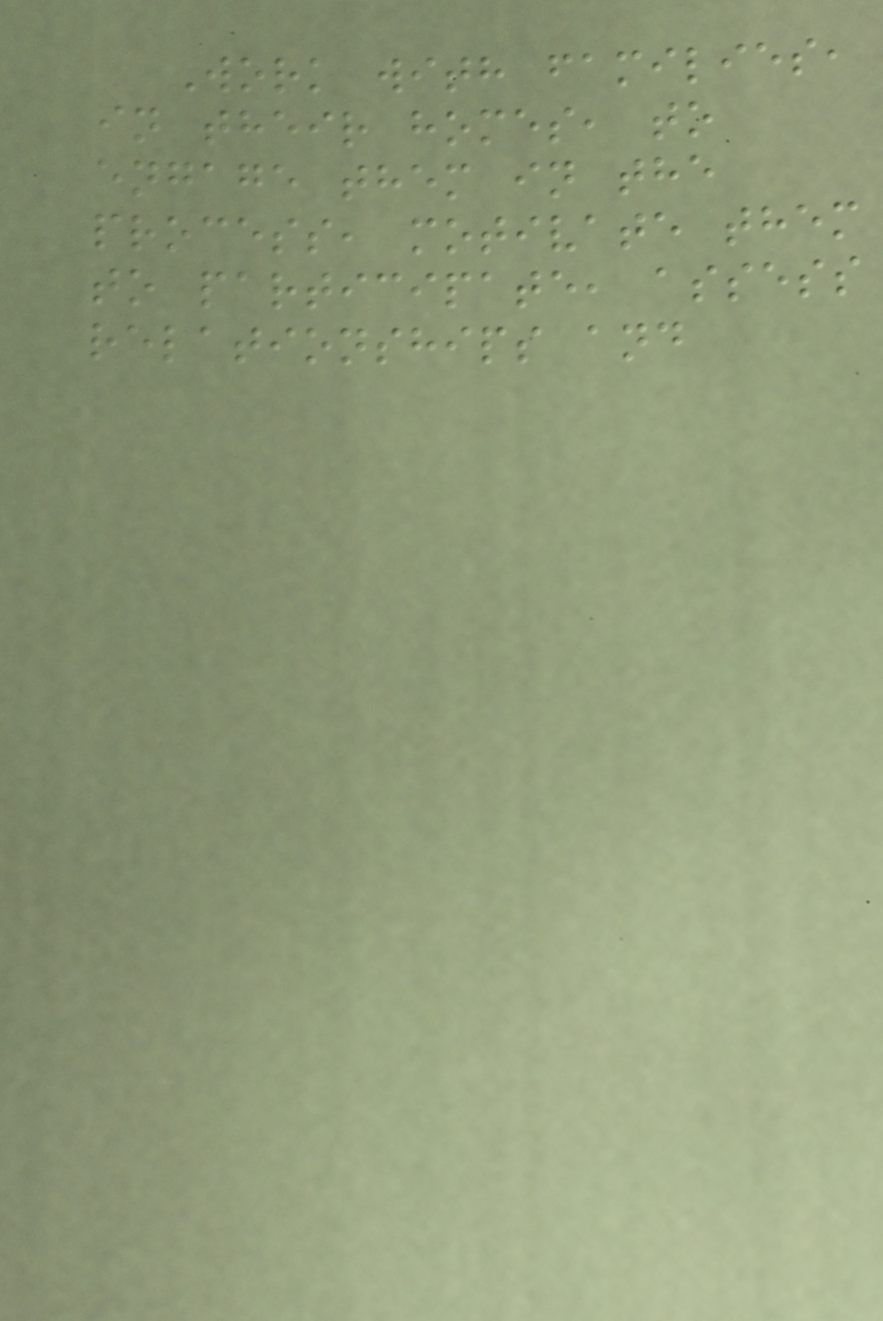Work with families,
in their homes, to
engage them in the
process, motivate them
to participate, assess
relationships and
